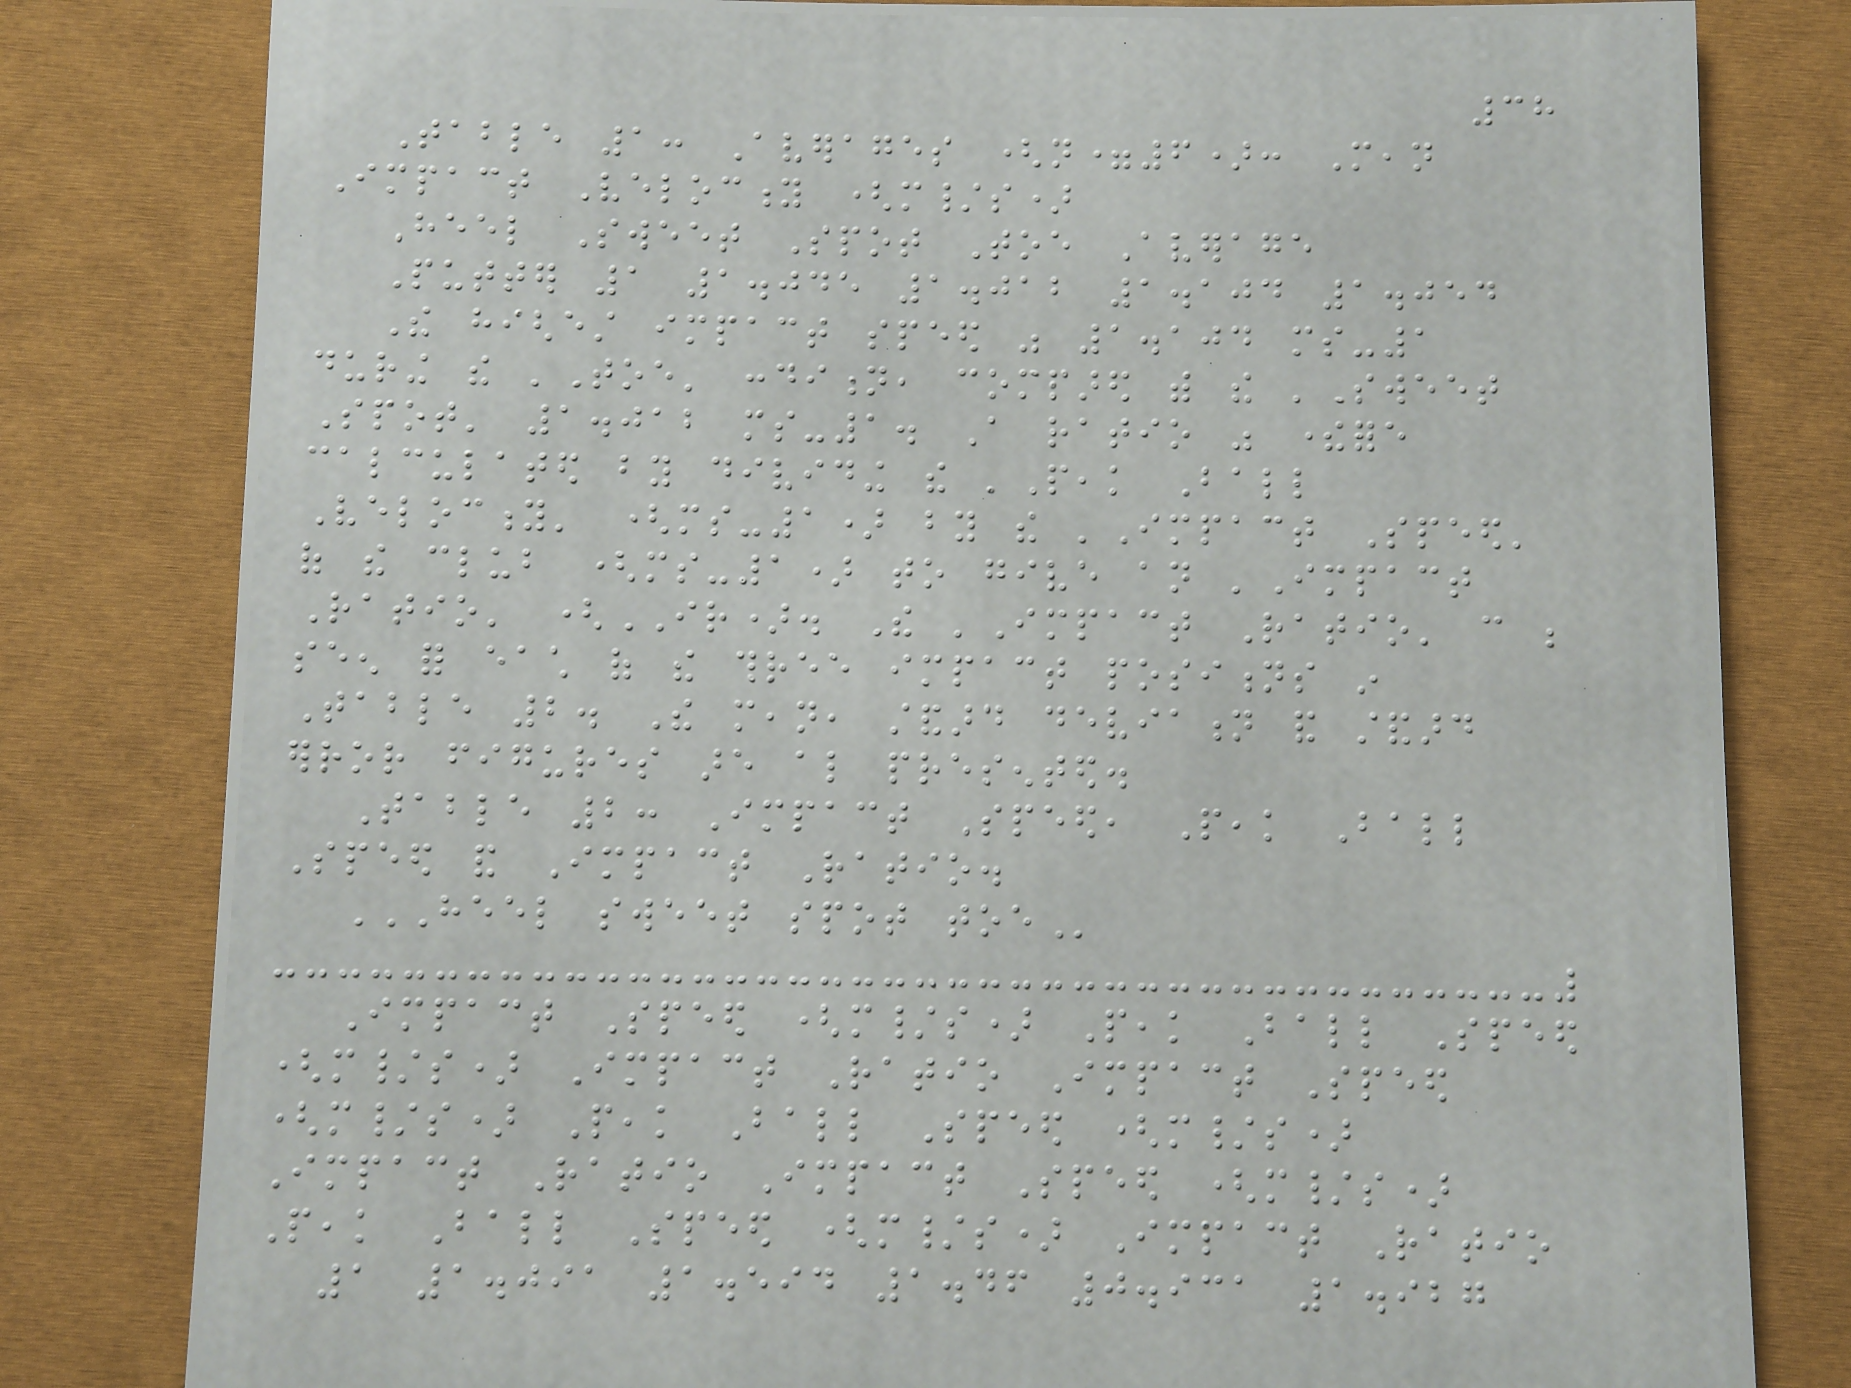38
Table 1: Averages (n=6): Mean
Impact Velocity (m/s)
Heel Sweet Spot Toe Average
Putter 1 1.045 1.012 1.104 1.054
The highest impact speed was 1.104 ms-1
during the 'Toe' condition, compared with the 'Sweet
Spot' 1.012 ms-1. A ratio was therefore
calculated by dividing the 'Peak Ball
Velocity' (ms-1) by the 'Impact Speed'
of the club (ms-1) to give an 'Impact
Ratio' (IR). The 'Impact Ratio' can be
seen for each of the three impact positions in
Table 2. The mean, standard deviation and standard
error figures are also presented.
Table 2: Impact Speed, Peak Ball
Speed and Impact Ratio.
HEEL SWEET SPOT TOE
Impact Speed (m/s) Peak Ball Speed
(m/s) Impact Ratio Impact Speed
(m/s) Peak Ball Speed (m/s)
Impact Ratio Impact Speed (m/s)
Peak Ball Speed (m/s) Impact Ratio
1 1.091 1.594 1.46 0.931 1.927
